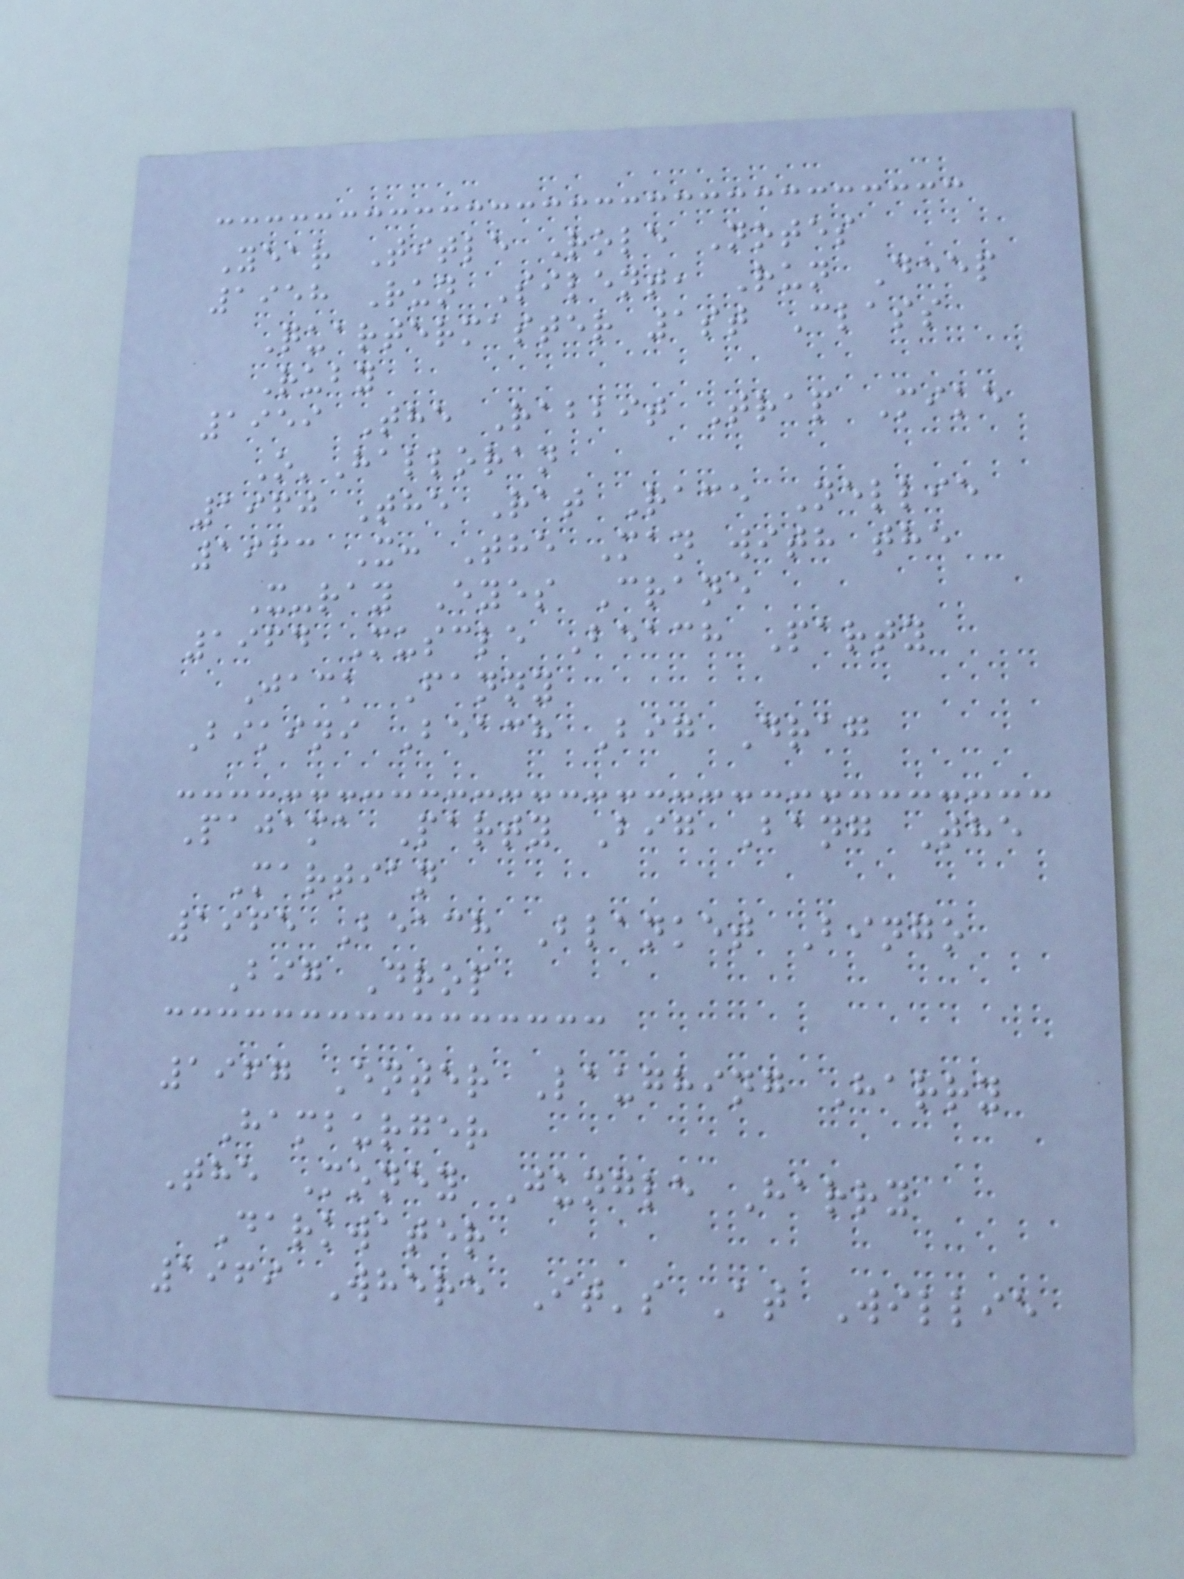Year Title Role Notes
1958 Run Silent, Run Deep
Quartermaster 1st Class
Ruby
1959 The Rabbit Trap Mike
O'Halloran
1960 The Rat Race Nellie
1963 X: The Man with the
X-ray Eyes Crane
1964 Muscle Beach Party
Jack Fanny
Bikini Beach Big Drag
Pajama Party Big Bang The
Martian
1965 Beach Blanket Bingo
Big Drop
1967 Enter Laughing Harry
Hamburger
The Money Jungle Harry
Darkwater
1969 Where It's At Willie
